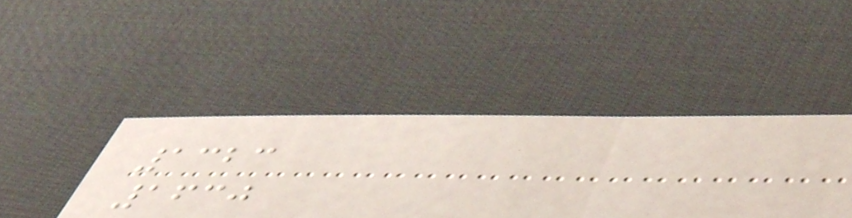1323
1630
